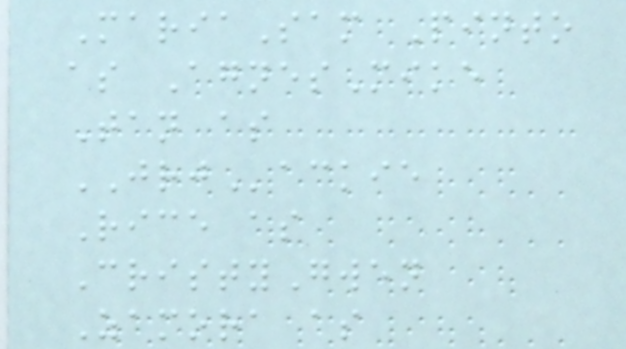MariaSam Pinto
as AgnesMike
Tan as
JRJackie
Rice as
CristyGwen
Zamora as
